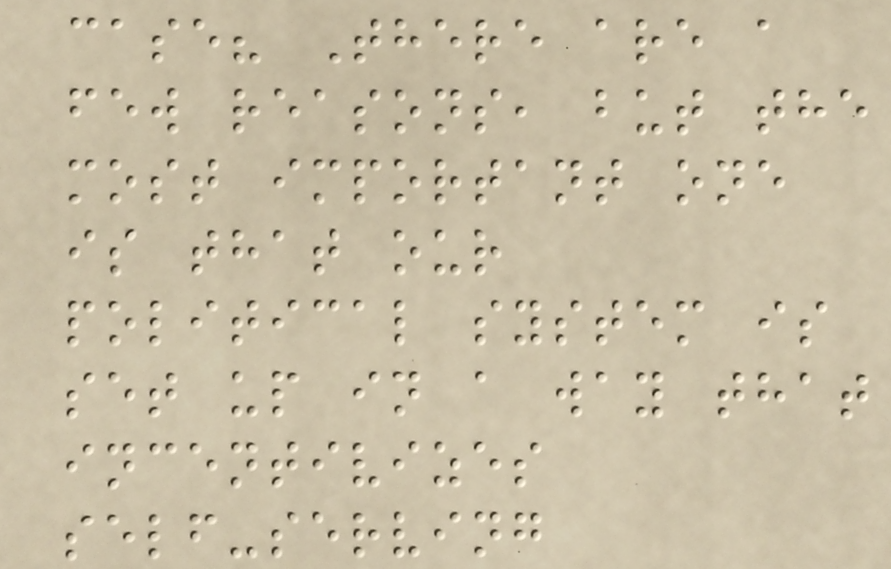case? There are a
few reasons, but the
most important one
is that our
political system is
set up in a way that
incentivizes
self-serving
